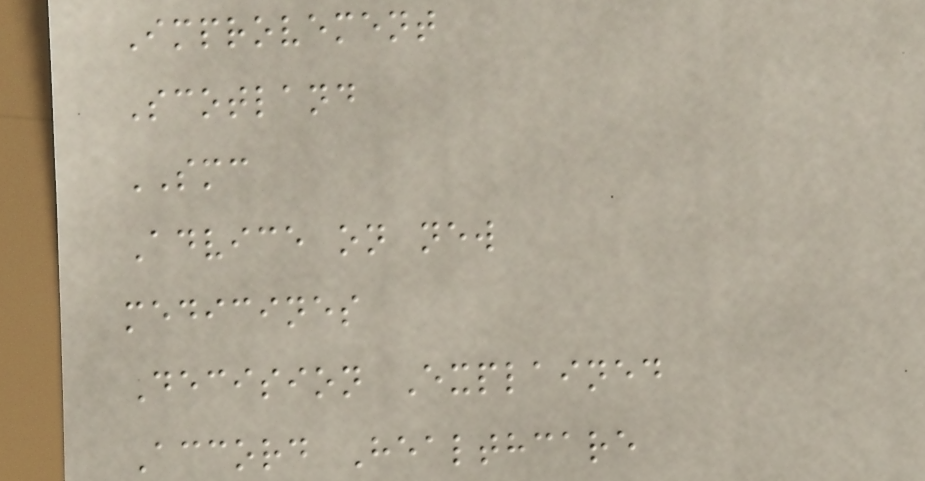Improvement
Scotland
SMC
Advice on new
medicines
Decision Explained
Accord Healthcare
